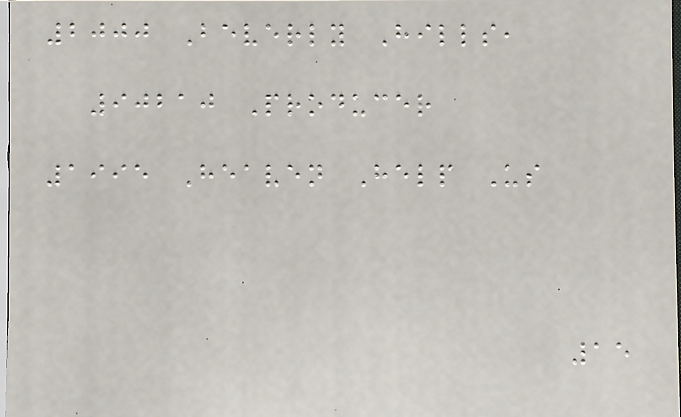2000 Beverly Hills,
90210 Producer
1995 Heaven Help Us
15
